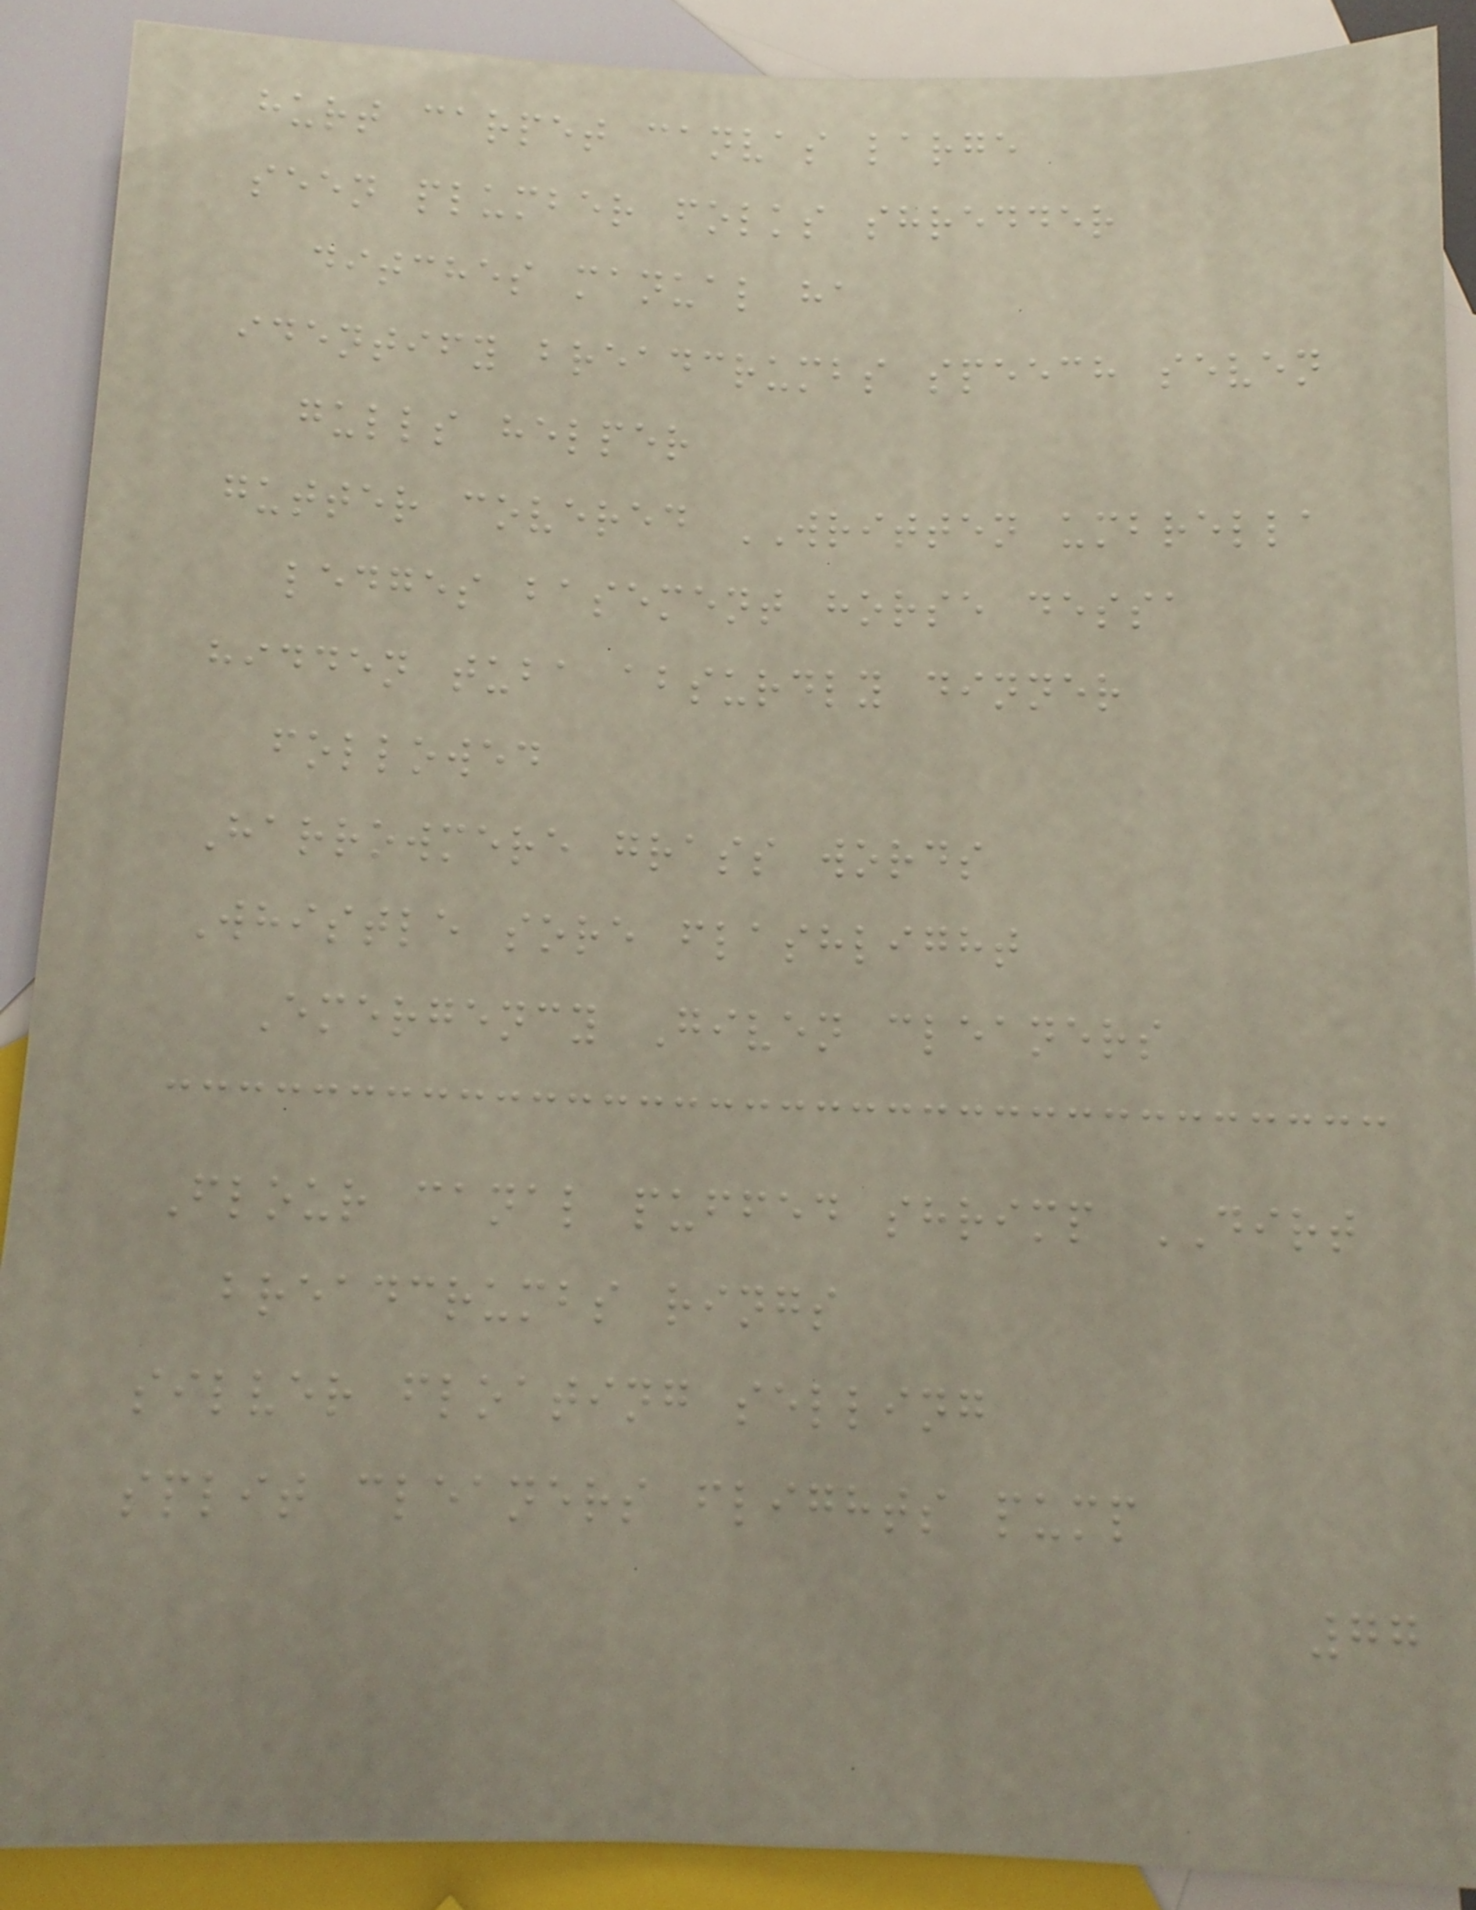hurt carpet canvas large
seen plumber folks shredder
ditches manual ha
identify breadcrumbs speech seven
gulls helper
gutter covered WRITTEN umbrella
ledges basement horse dessa
hidden tuba absurdly dinner
followed
Harrowmere grass words
Whistle sore flashlight
Emergency Given cleaners
Flour canal puffed shrimp DIRT
breadcrumbs rings
silver floating selling
split cleaners flights pump
77
